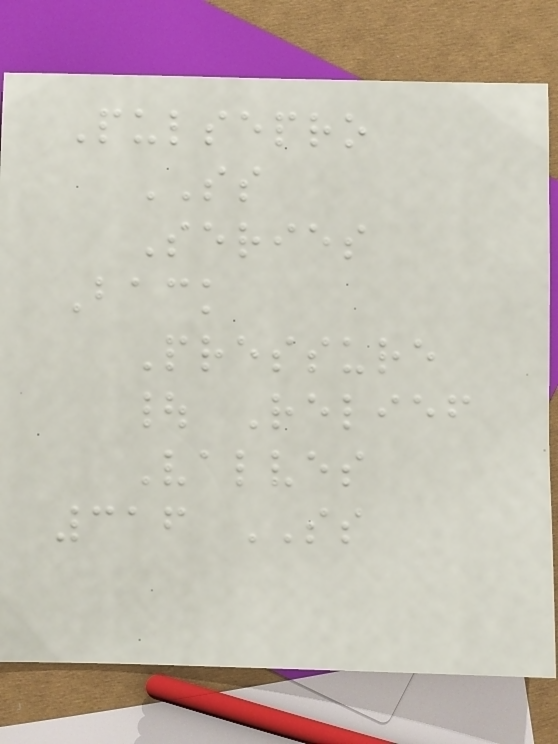Pulsepro
SS
Series
Back
Pressure
| Relief
Valves
316 SS
